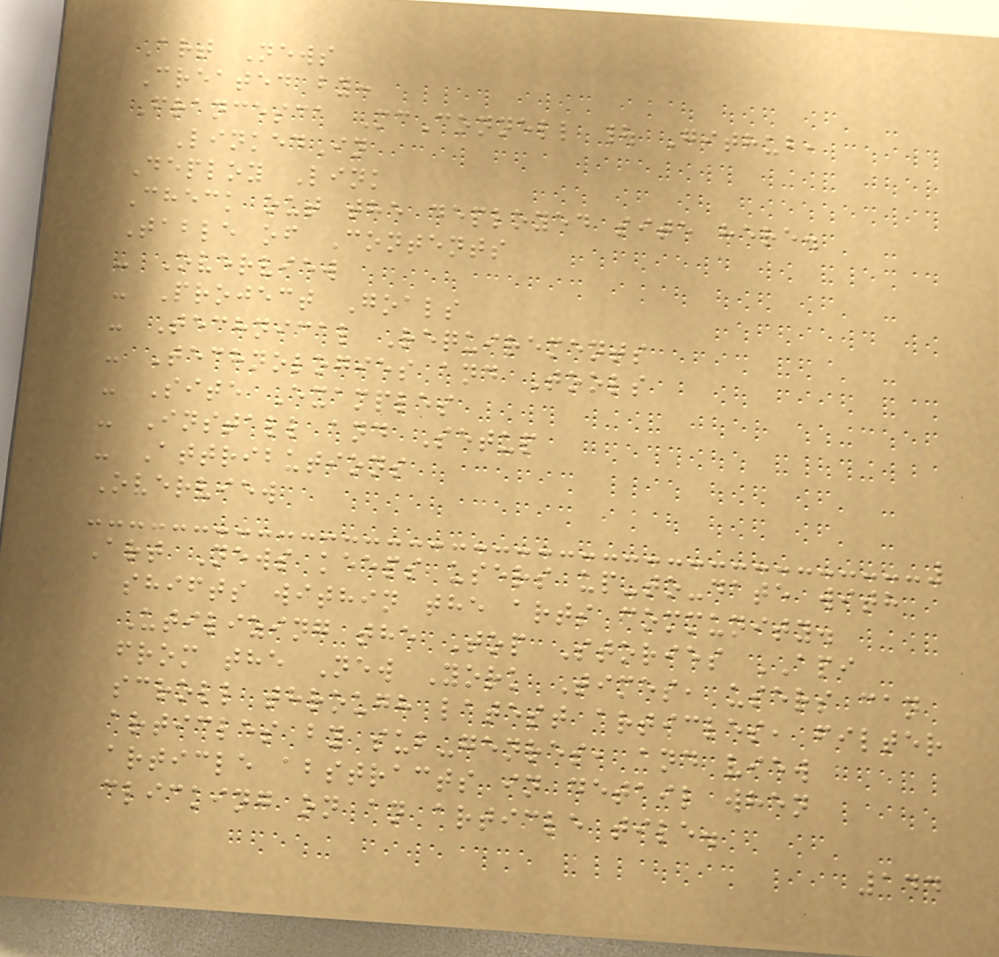Art News
Created by:
Francesca McConnell | Github,
LinkedIn
Deploy Link
Check out the deployed site here.
Table of Contents
- Overview
- Project Goals
- Technical Requirements
- Technologies and Tools
- Site Examples
- Install and Setup
- Attributions
Overview
Art News keeps users up-to-date with
shifts within the arts community.
Utilizing the Top Stories API
from the New York Times, users can
scroll through latest articles, filter
articles by sub-genres, and view
article abstracts in detail when
clicking on an article tile.
144
